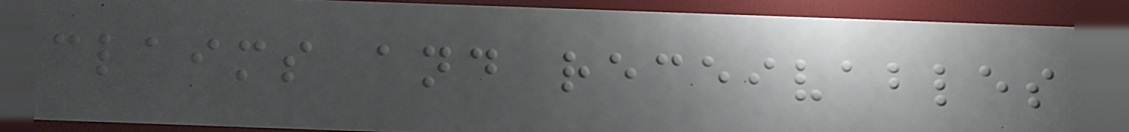claims and receivables
